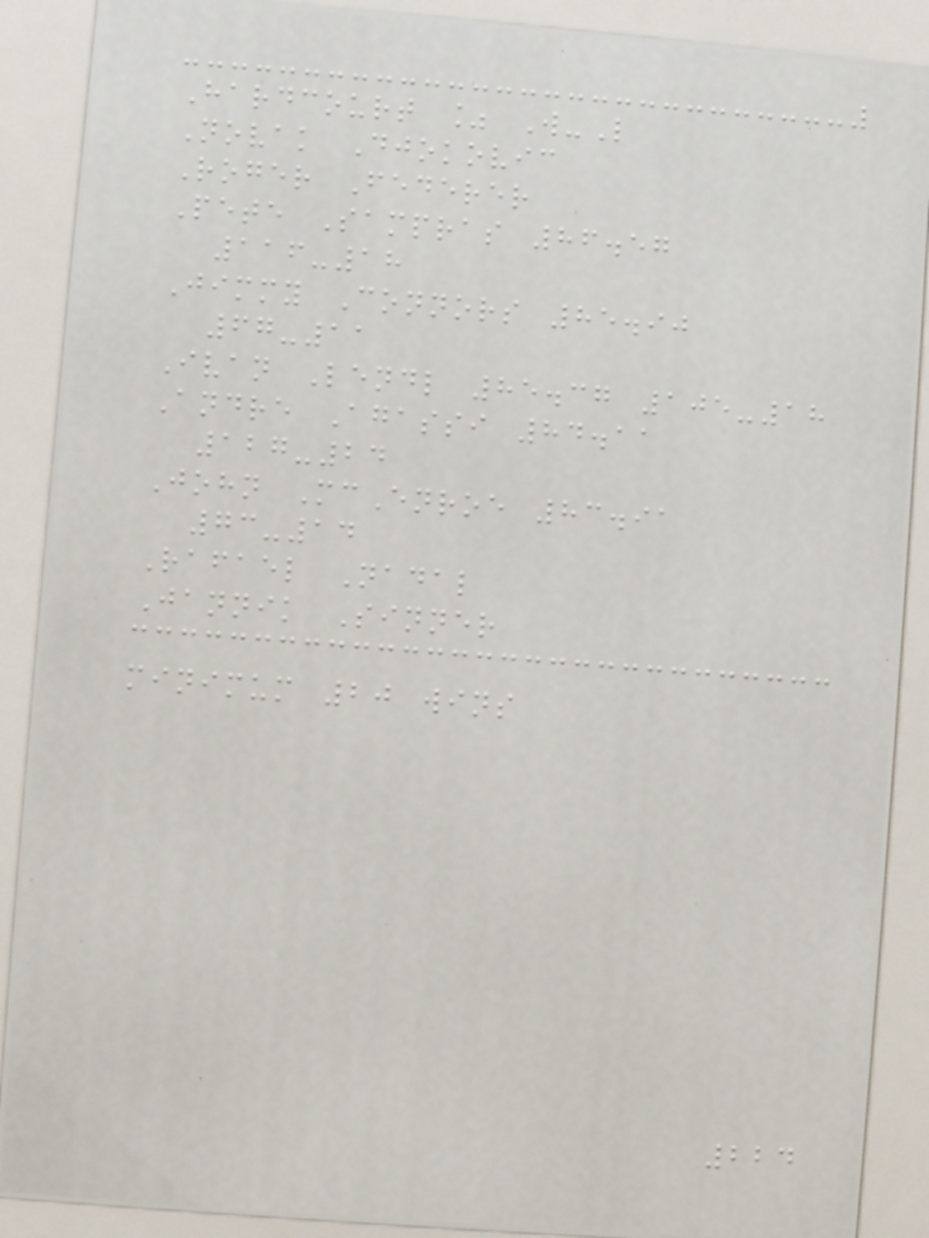Hardcourt % W-L
Novak Djokovic
Roger Federer
Pete Sampras 86.57
116-18
Jimmy Connors 85.90
67-11
Ivan Lendl 85.37 105-18
Andre Agassi 84.11
127-24
John McEnroe 83.91
73-14
Rafael Nadal
Jannik Sinner
minimum 20 wins
224
